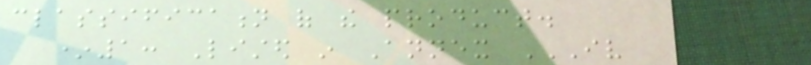classification of the product.
*1: Listed in Annex IV
